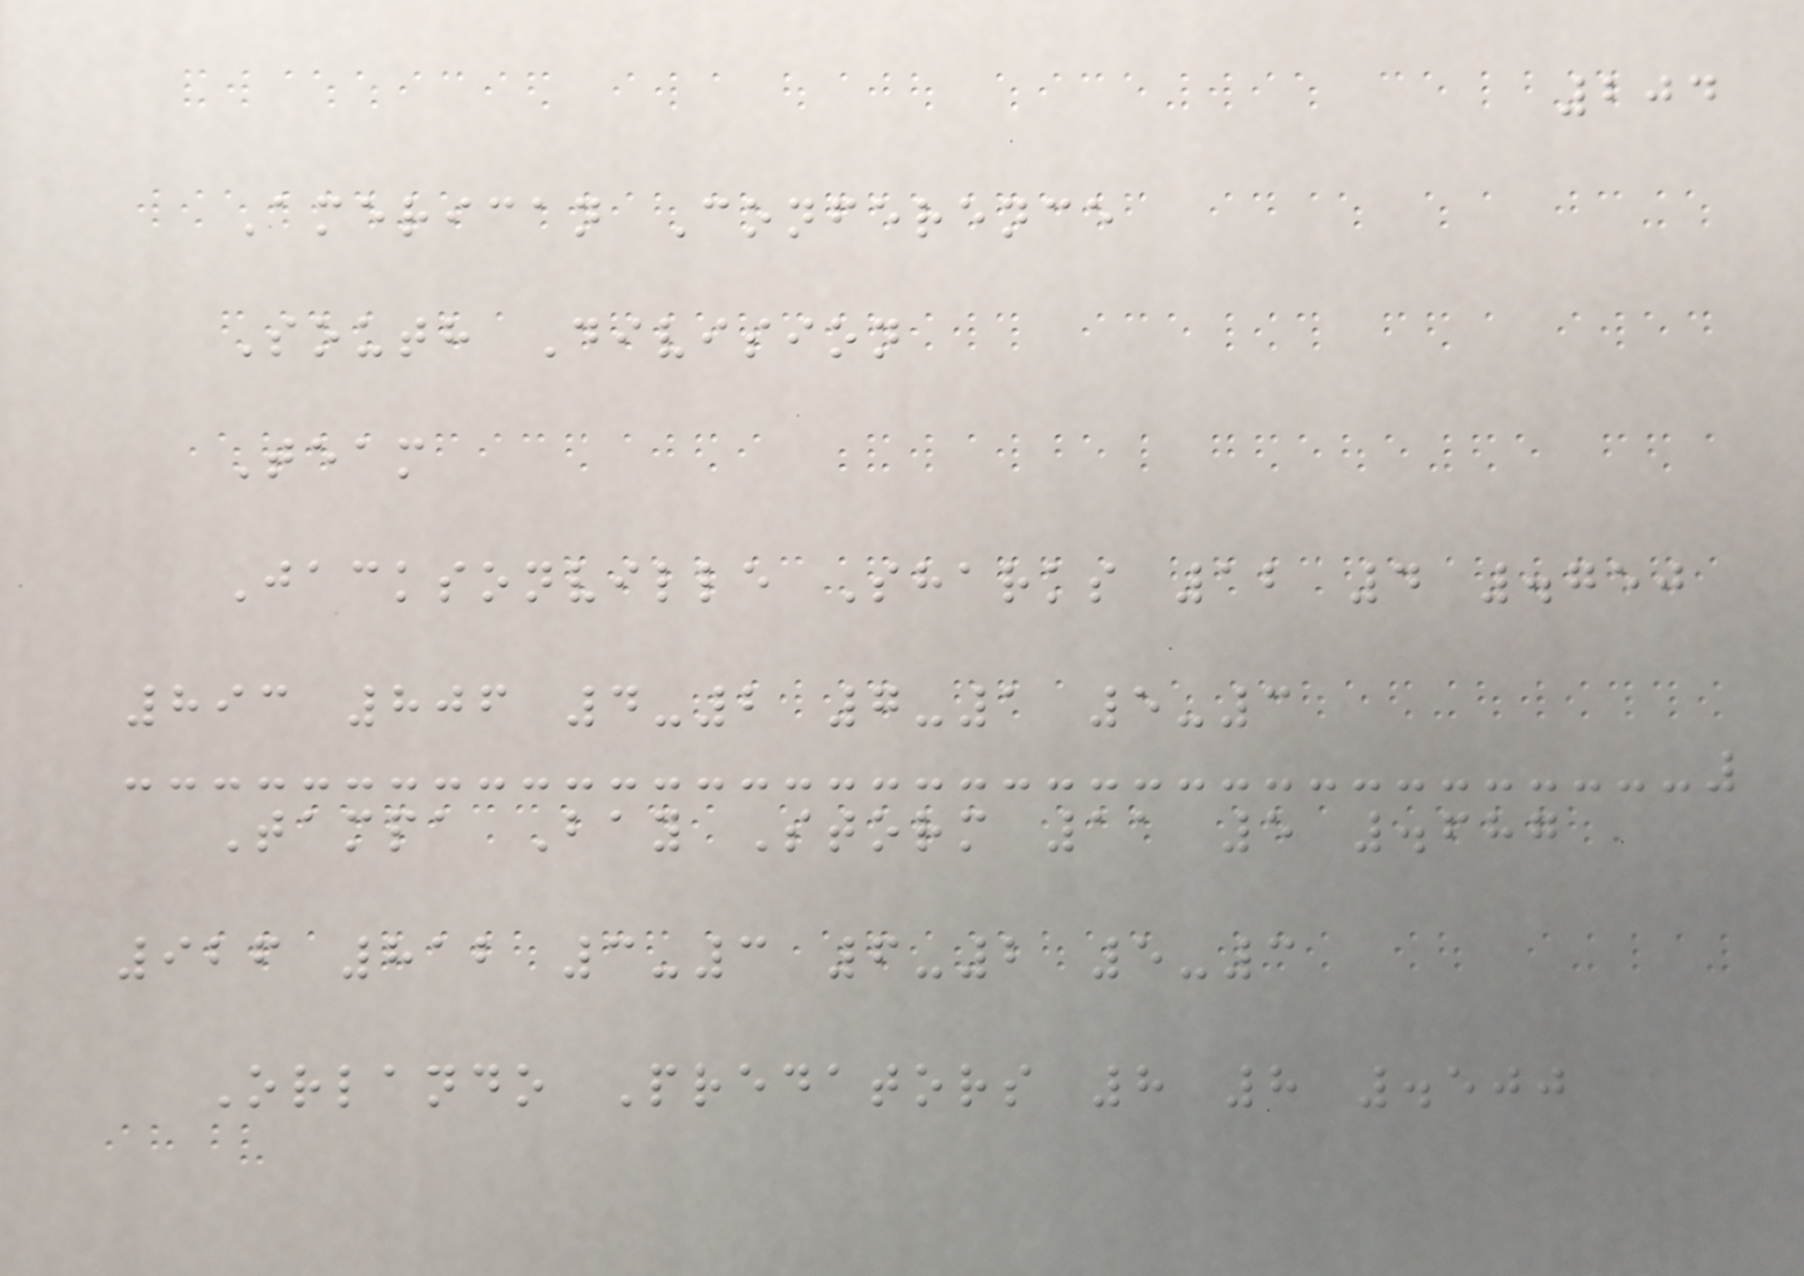204
American Conference
South Division
Team
Jacksonville Sharks 12 4 .750
893 806 4-2 7-1 5-3
Tampa Bay Storm 11 5 .687
926 812 3-3 6-2 5-3
Orlando Predators 8 8 .500
